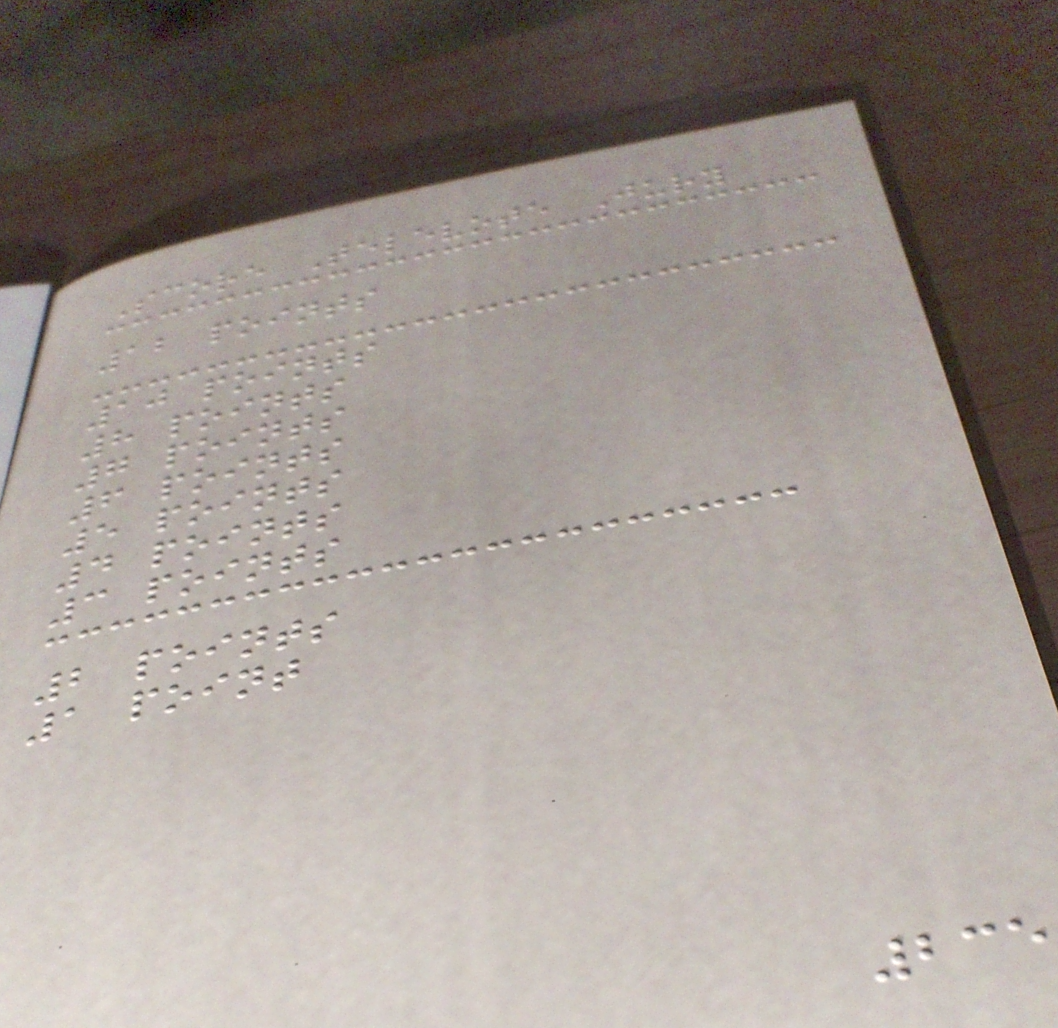Score Televote Jury
12 points
10 points
8 points
7 points
6 points
5 points
4 points
3 points
2 points
1 point
235
